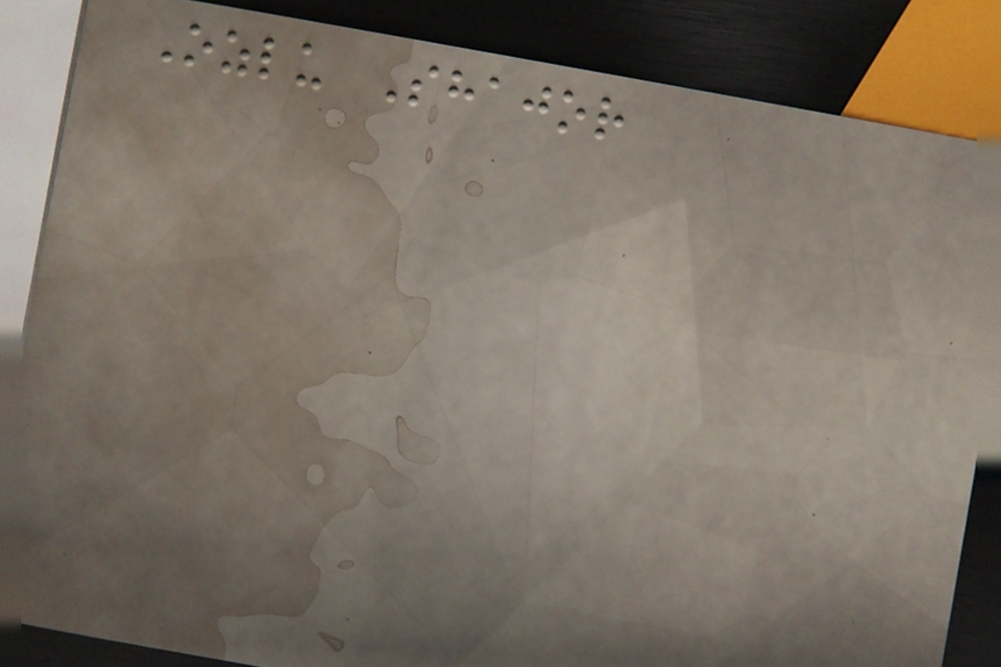Ozlu Shajor
